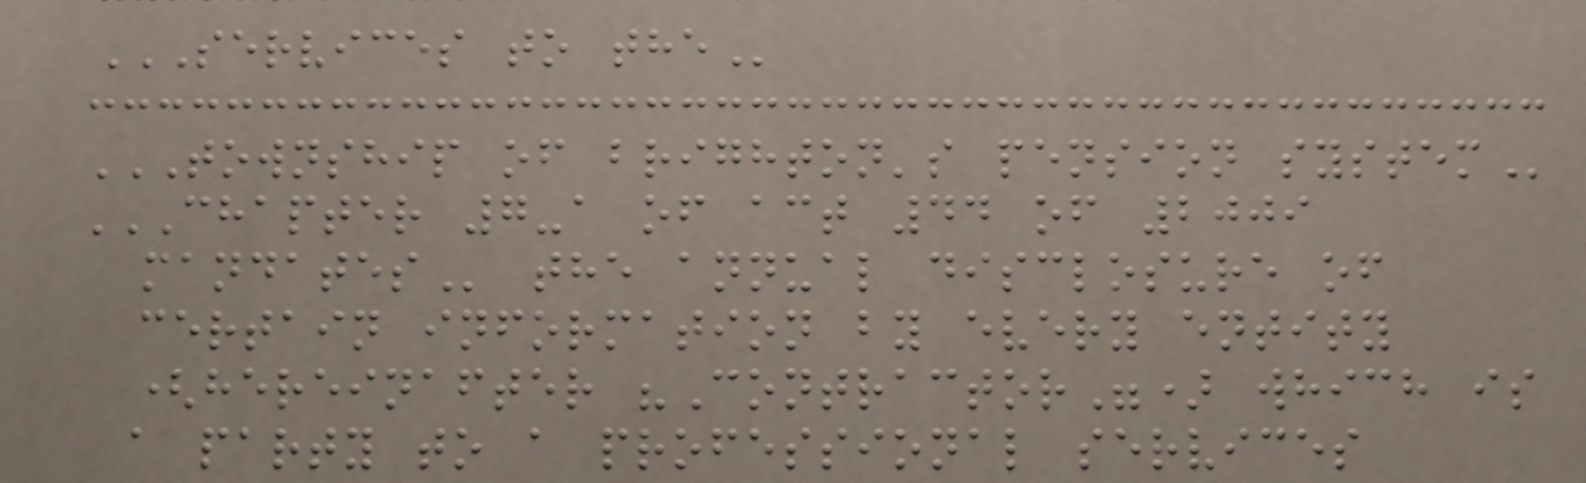SERVICES TO THE
TOWNSHIP OF BRIGHTON'S PENSION SYSTEM
CHAPTER 7-A OF ACT 44 OF 2009
MANDATES the annual disclosure of
certain information by every entity
(hereinafter "Contractor") which is
a party to a professional services
